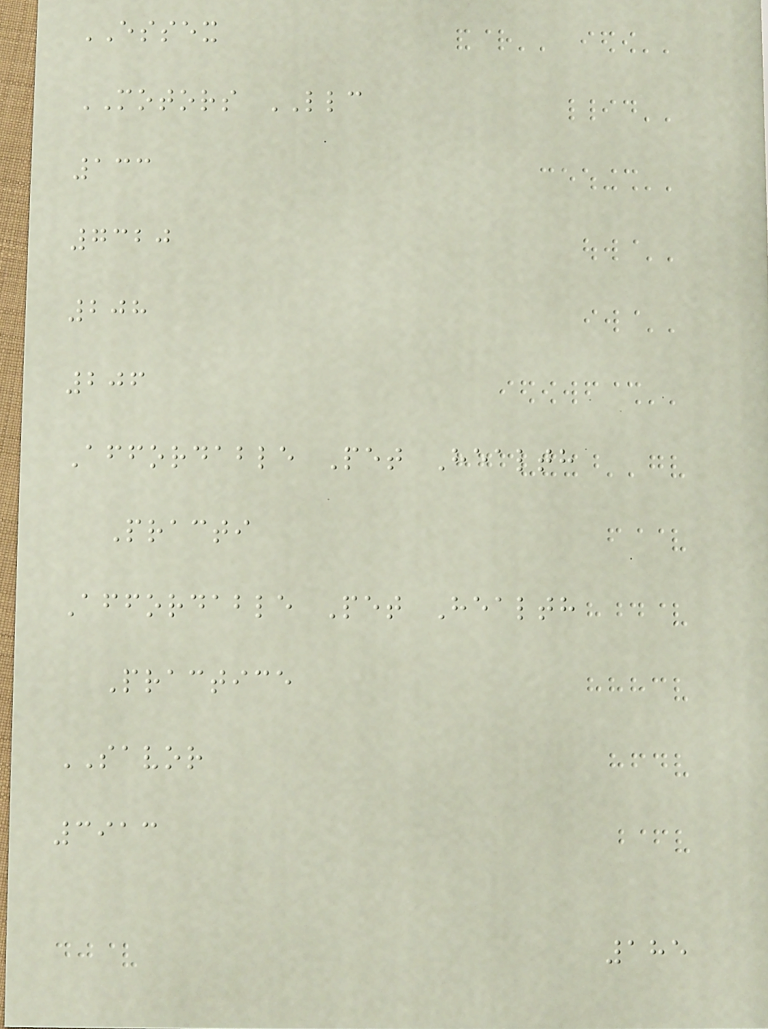ESSEX
MOTORS LLC
133
7320
208
206
Affordable Pet Health
Practi
Affordable Pet Health
Practice
SAVOR
3913
185
